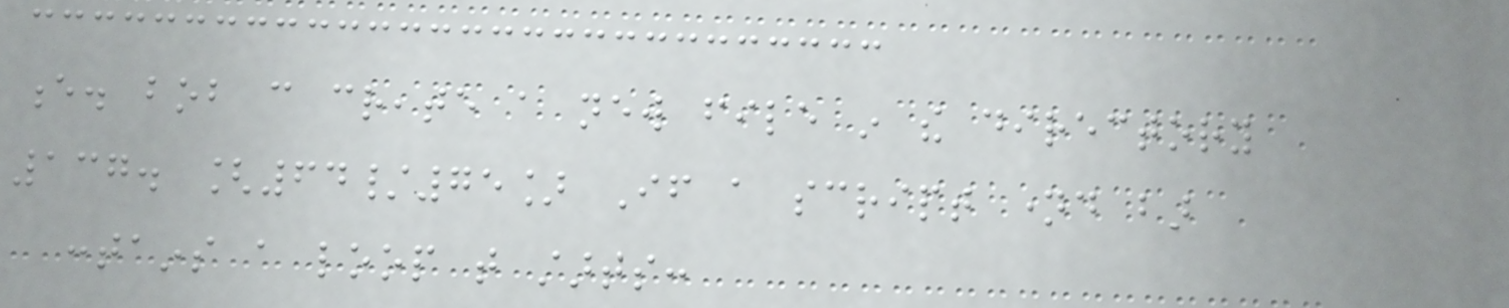e. bob can create a new file in the directory
137. [64/75] If a script named bar
contains a loop that starts:
